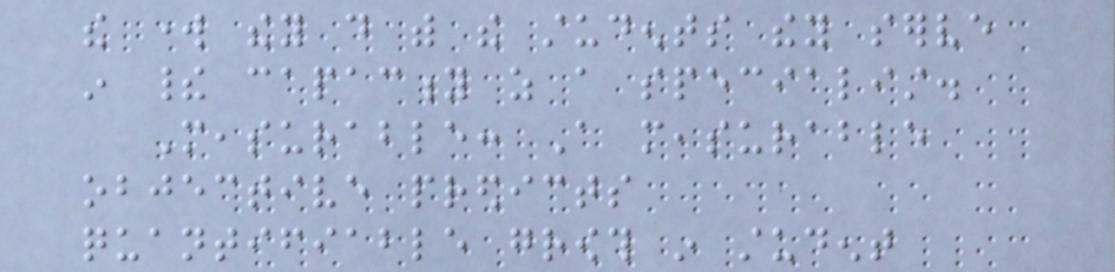the work they do with the students they serve
in their capacity as a specialist.
Measurable: A measurable
objective predicts
quantifiable growth in student
